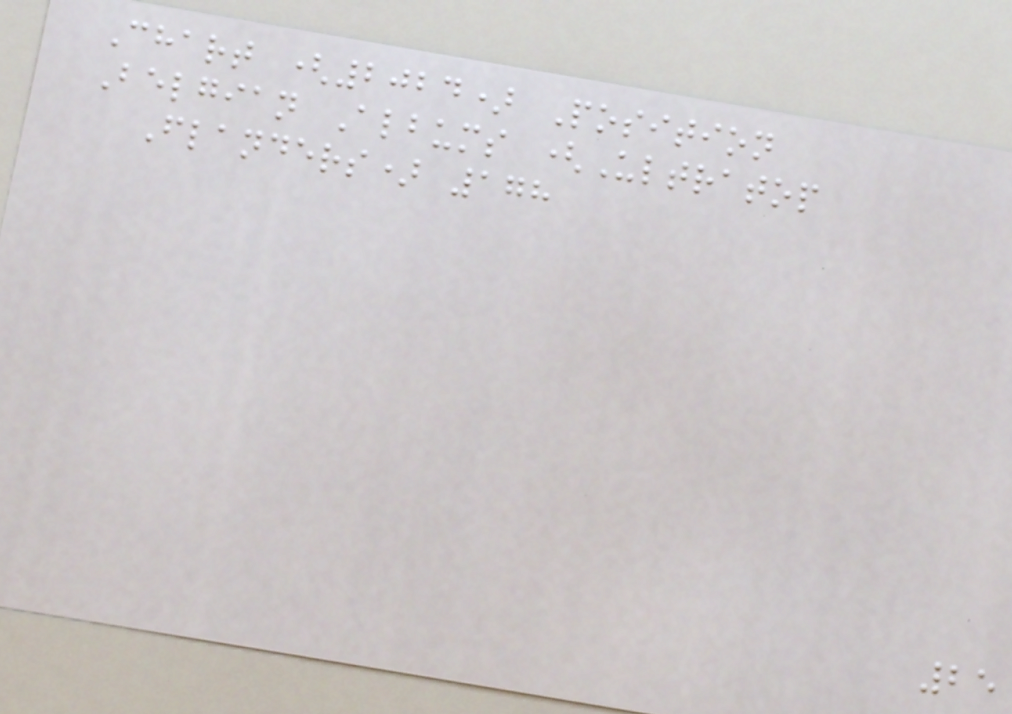Chart (2024) Position
Belgian Albums (Ultratop
Flanders) 178
25
